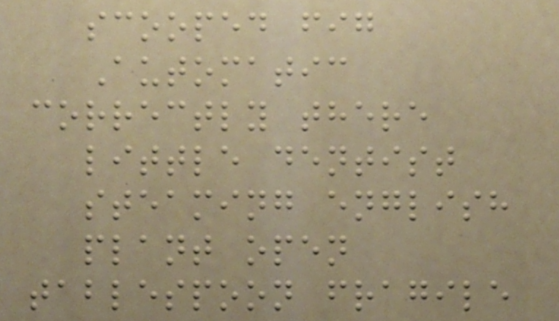scooped fig
Automatic
correctly there
little dentist
steaming english
plant open
tablespoon fragile
